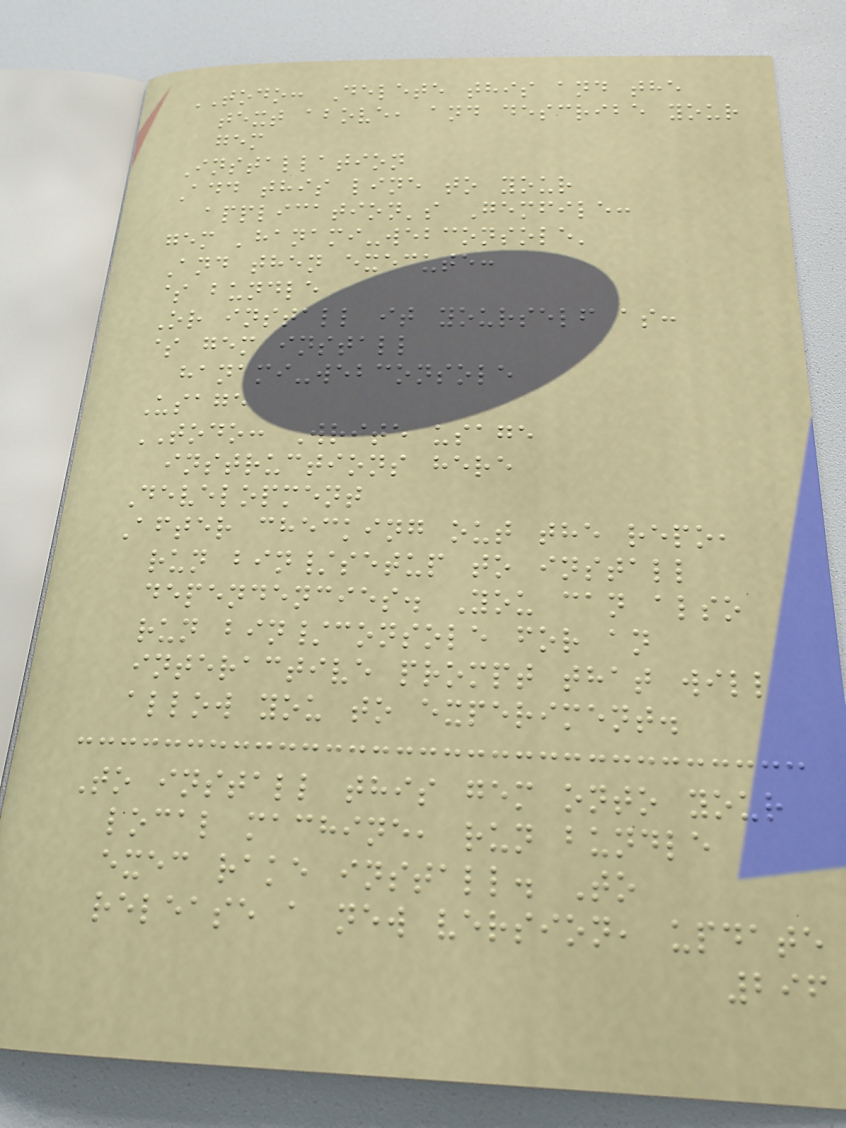TODO: Delete this and the
text above, and describe your
gem
Installation
Add this line to your
application's Gemfile:
gem 'hanami-webconsole'
And then execute:
$ bundle
Or install it yourself as:
$ gem install
hanami-webconsole
Usage
TODO: Write usage
instructions here
Development
After checking out the repo,
run bin/setup to install
dependencies. You can also
run bin/console for an
interactive prompt that will
allow you to experiment.
To install this gem onto your
local machine, run bundle
exec rake install. To
release a new version, update
296
